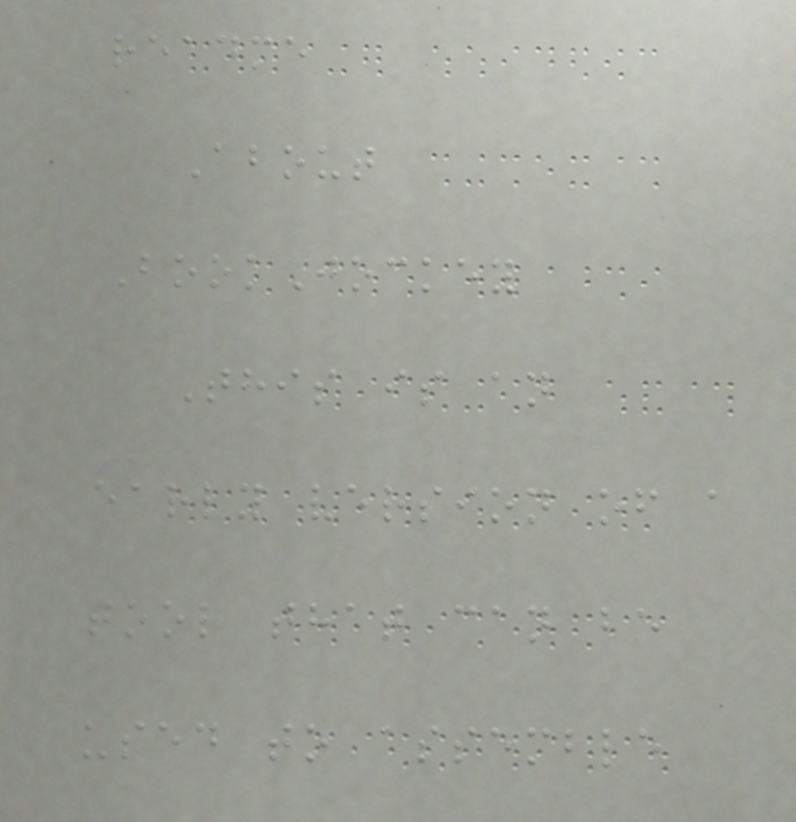readme
About
BookJockey
This is an
early version of a
tool that can be
used to assemble
